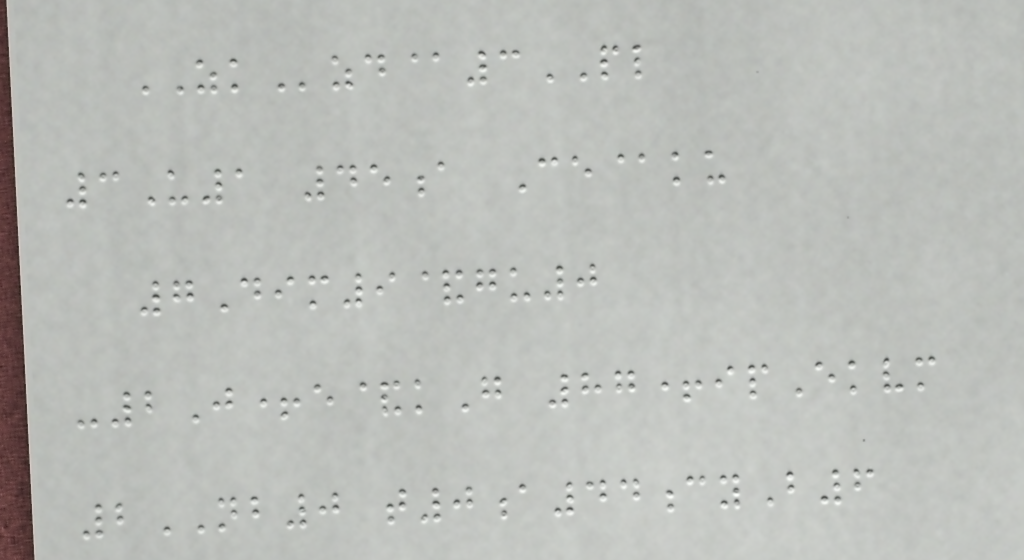ZKzd@3PL
3U1 45a Ce@ku
7Dim9&gu0
-2J+e&kG 87+ipEkvm
2NB0 t0a44cyB6
